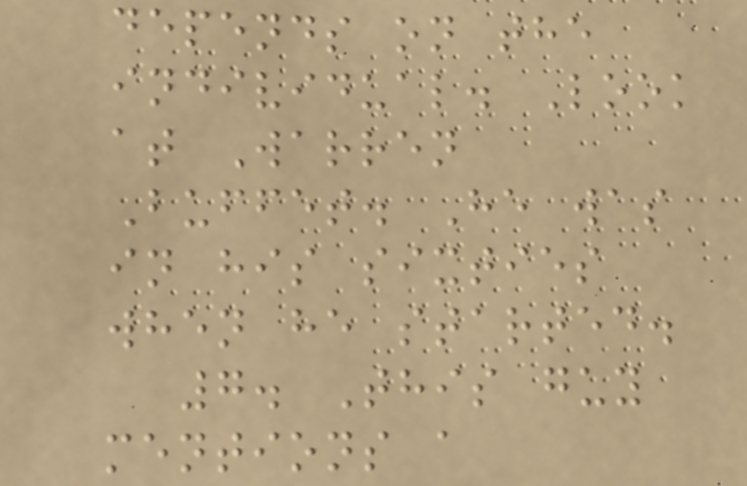depends on the
individual. Look
at Warren
Buffet. He was
in his sixties
when he started.
7. This guy
mentions a
